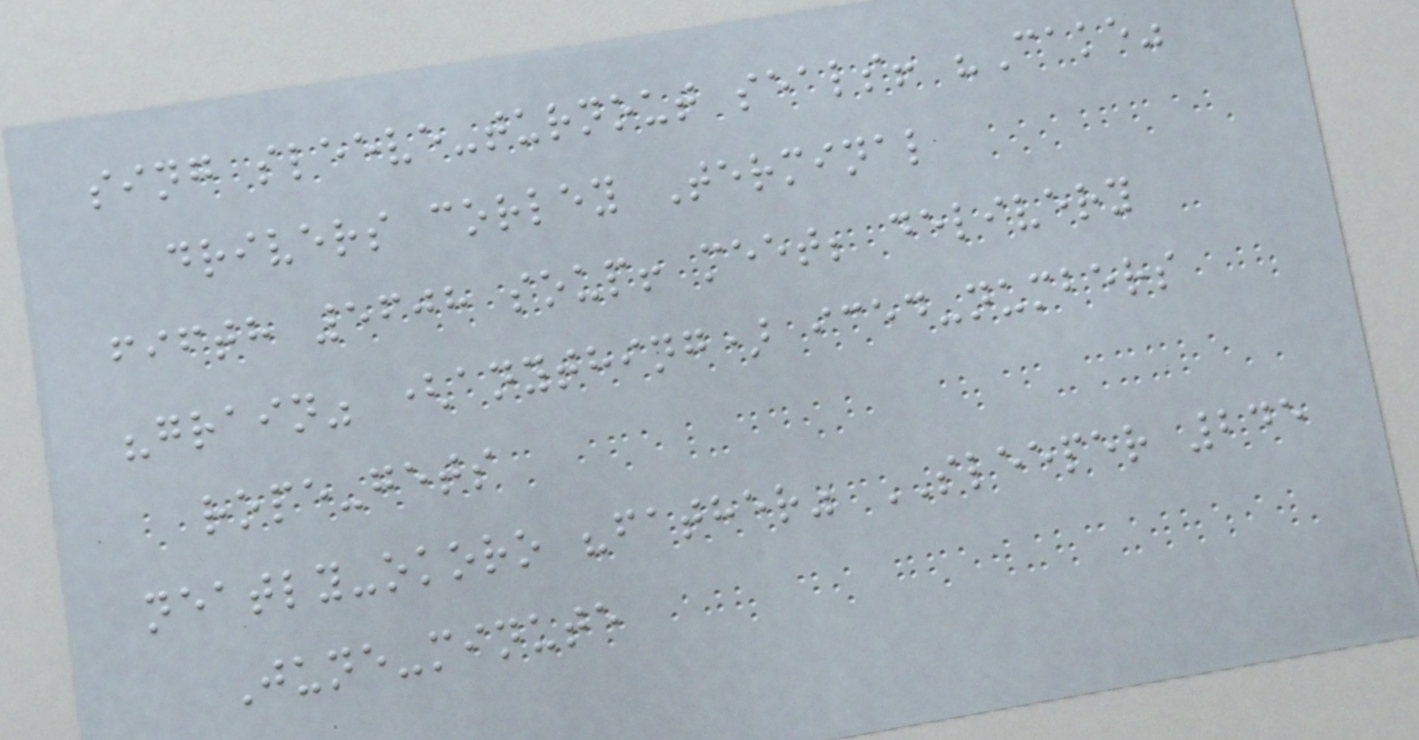sing sleeve-turnout seals! "Cake"
drivers corley Terminal
fifth 5608 soup! meet; delivery
"grain" (anything) iced-numbers
rope-gets
neatly-okoro "father" SLEEPER 245
June-minute
